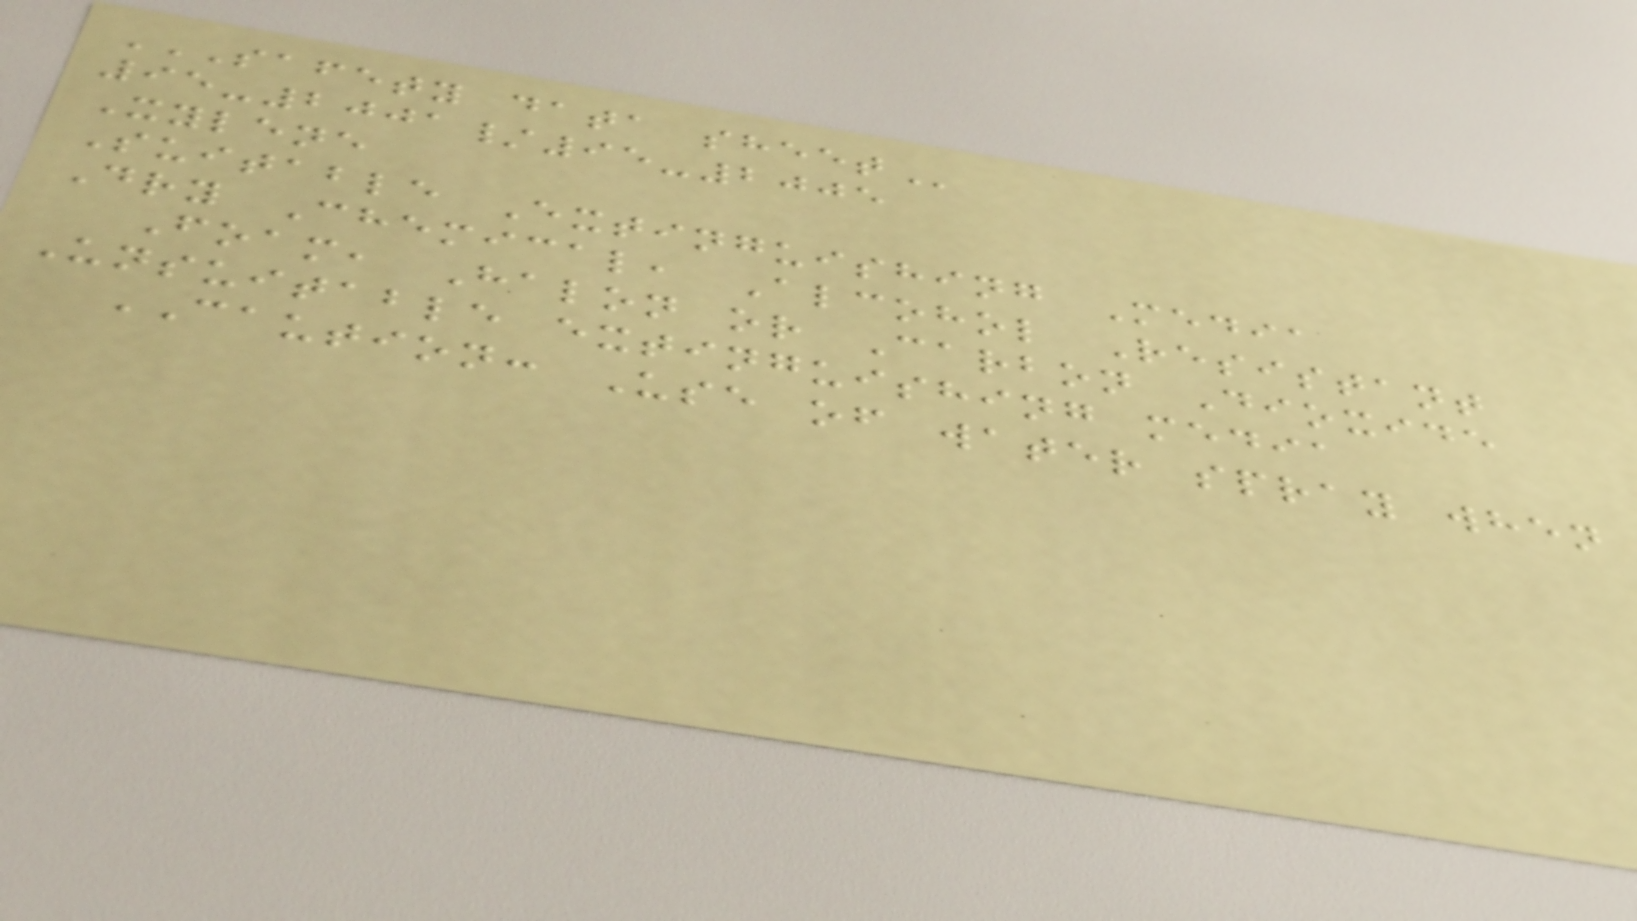SAFETY DATA SHEET
95-2001/95-2005
Xylene
Suitable Extinguishing Media
Dry Chemical, Alcohol Resistant
Foam, Halon or Carbon Dioxide
Unsuitable extinguishing media
CAUTION: Use of water spray when
